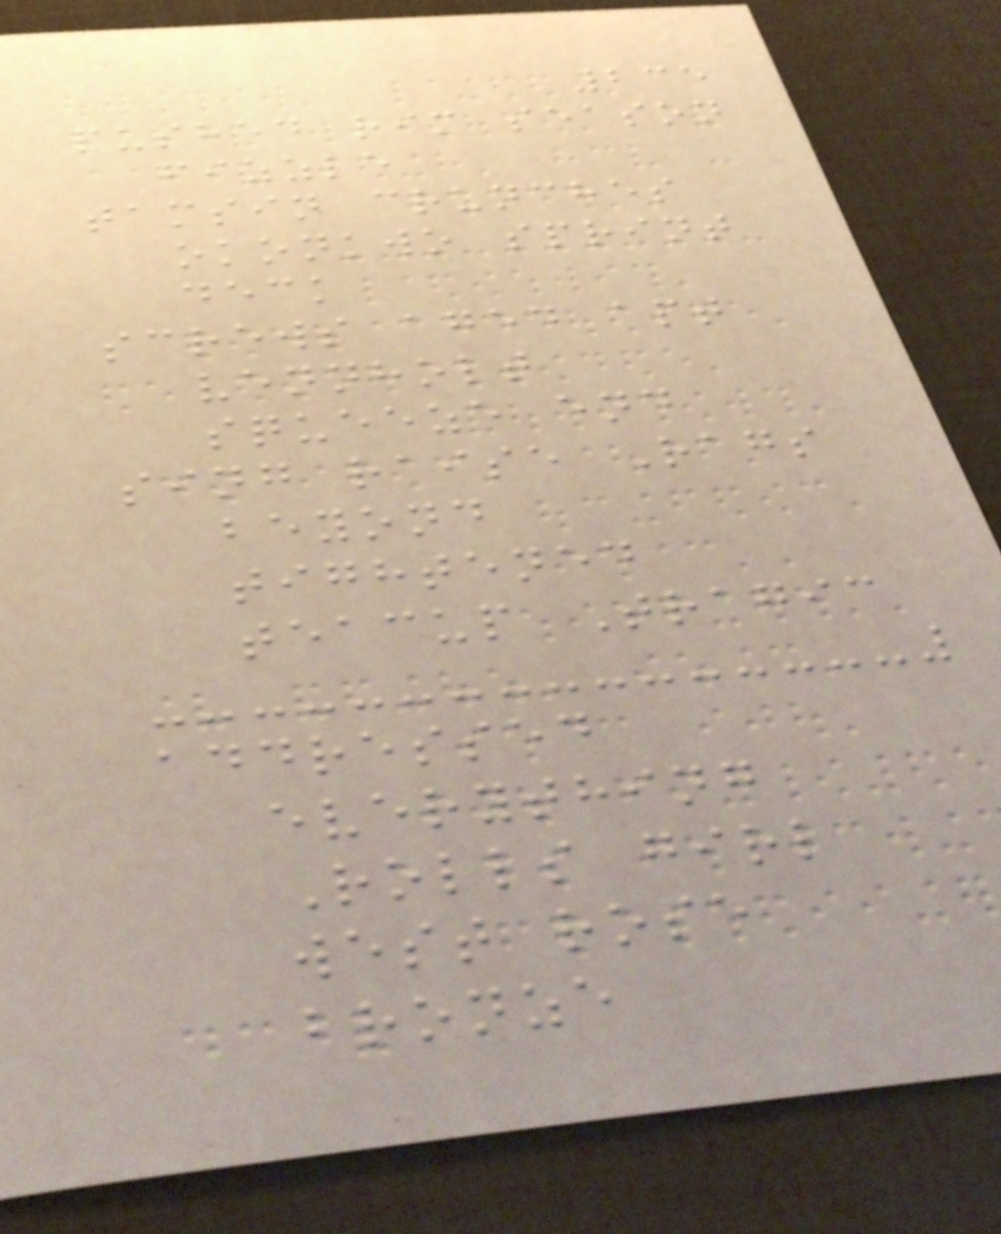235
pushed rim season
fizzle
tamsin crunches
okonkwo sprint
deck
screws aged apt
vennholt
squeeze end
sing raise Rags
beyond
tightened
teacup Tragic
addressed
everything
Rolls girl
west rose
bronze
